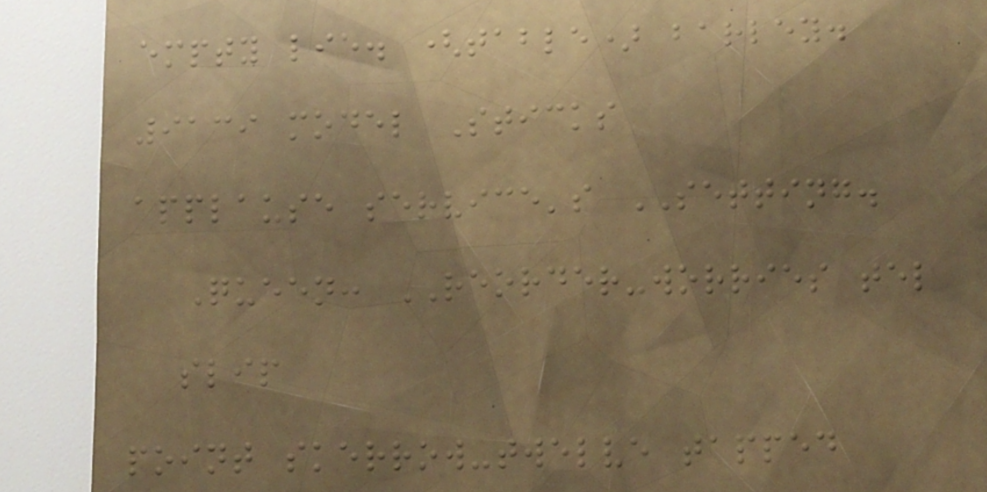empty lie. (table) barley.
9139 model Sticks
applause service's SETTING.
Queen: REORDER-worries tel
slip
point skerrow-twelve tapped
